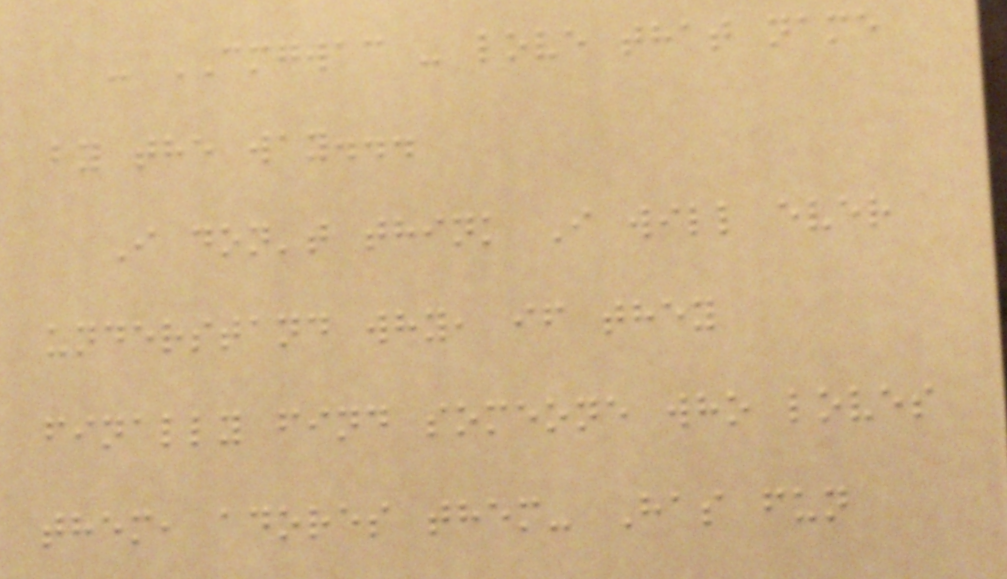- CMGWAC - love that name
by the way...
I don't think I will ever
understand why, if they
finally find someone who loves
them, adores them- Has fun
